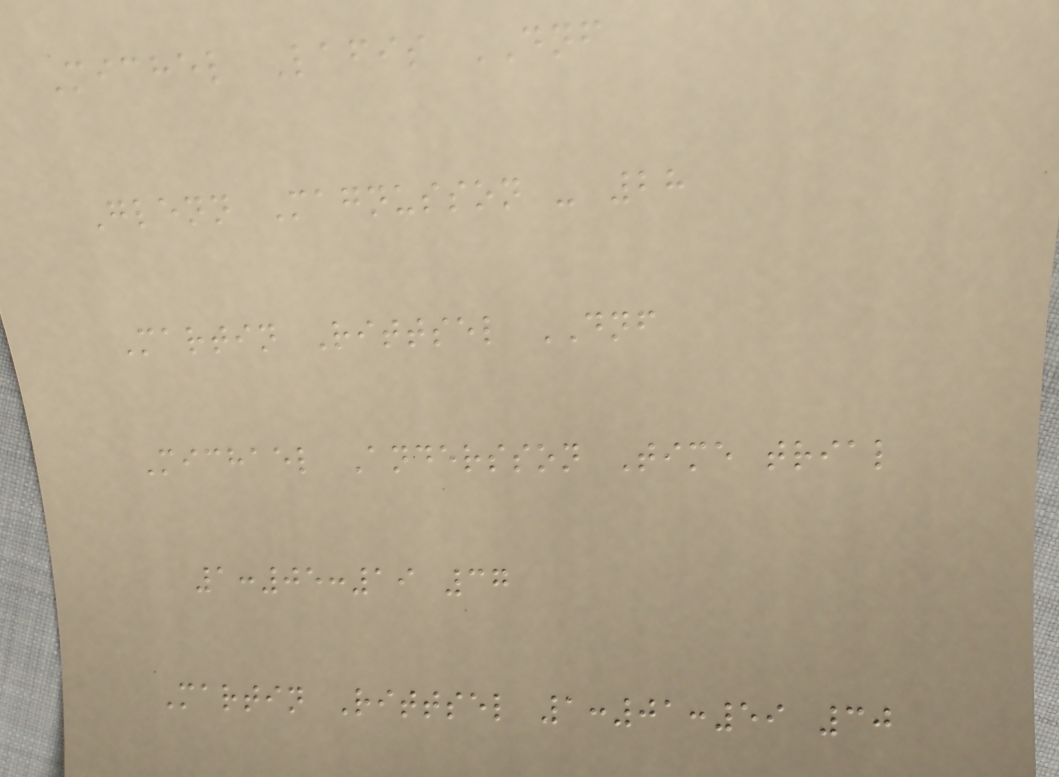Michel Lafis DNF
Glenn Magnusson - 28
Martin Rittsel DNF
Michael Andersson Time trial
1:05:19 37
Martin Rittsel 1:01:59 30
